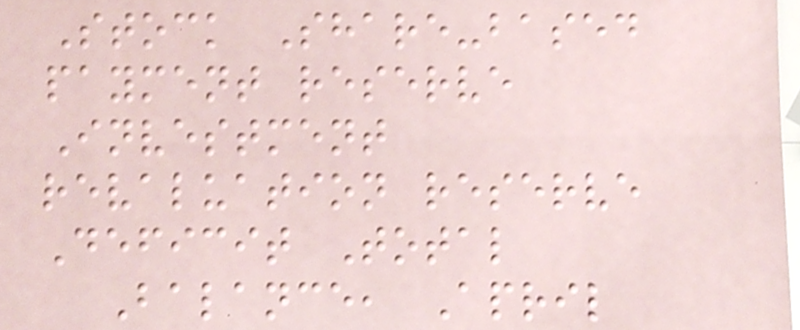Stock Share-based
payment reserve
Investment
revaluation reserve
Deficit Total
Balance, April
